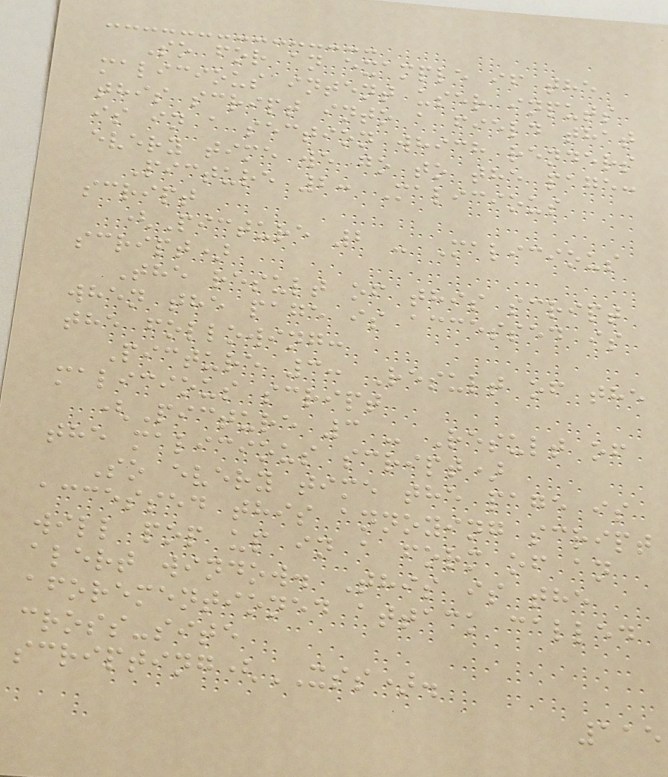So for an example if the
malicious intent user inputs
this script into a field that
is in a section which renders
every time we go to the page:
Picture 2: Malicious
script
(Picture 2 - Malicious
script)
The result of this script
when the page is accessed is
the following:
Picture 3: Result of the
malicious script
(Picture 3 - Result of
the malicious script)
So every time the page is
accessed this annoying script
will pop up in a form of an
alert window. This is the
aforementioned attack called
cross-site
scripting(XSS).
115
